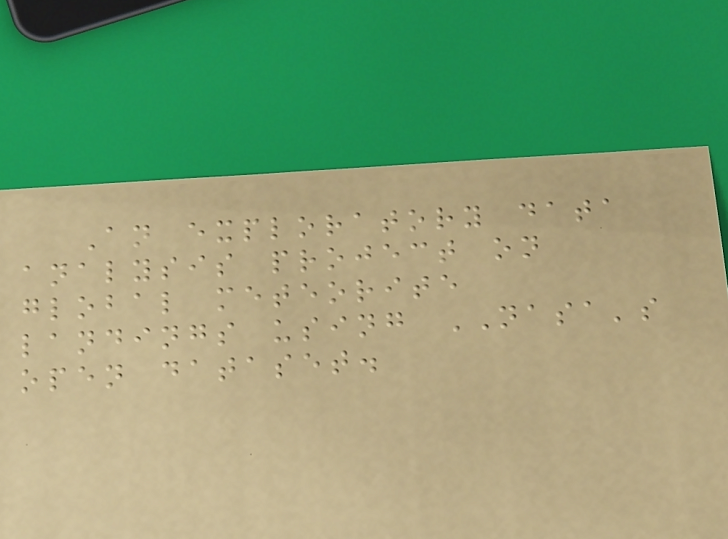An exploratory data
analysis project on
global meteorite
landings using NASA's
open dataset.
